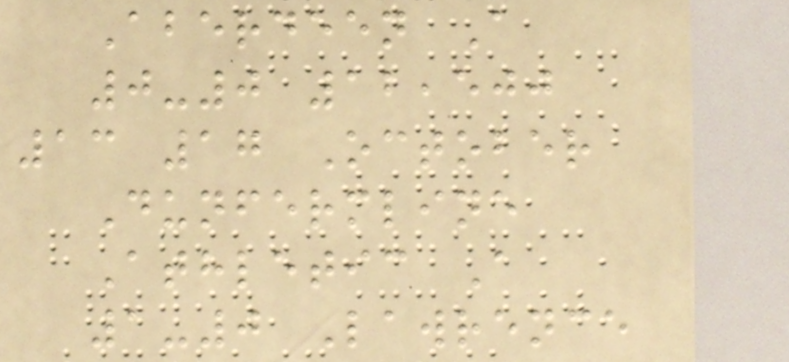Aberdeen A
0-0 12,500
13 17 October
Dunfermline
Athletic A
1-0 Lawrence
